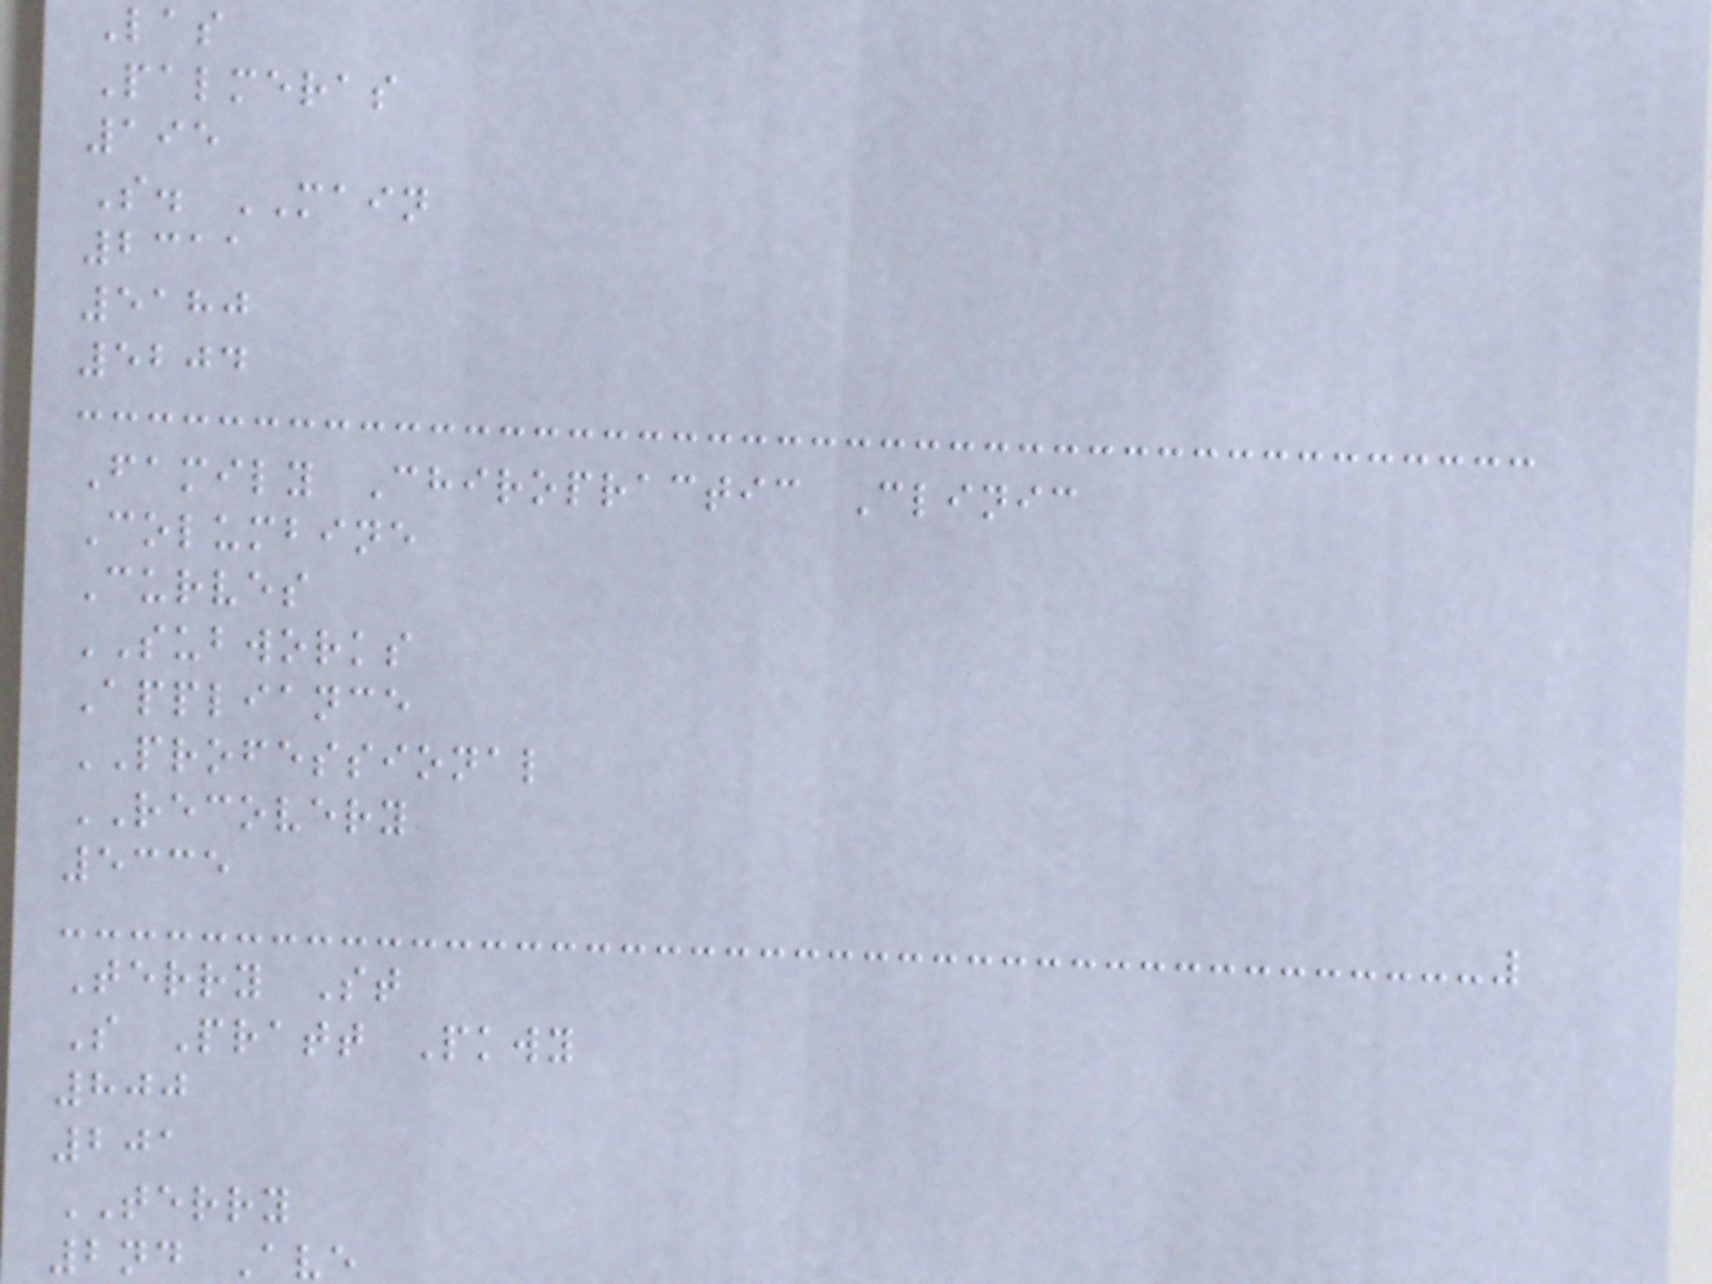Las
Palmeras
195
S. MAIN
2311
5180
5204
Family Chiropractic Clinic
Columbine
Curves
SUBWORKS
Appliance
PROFESSIONAL
RECOVERY
5335
Terry St
S Pratt Pkwy
800
201
TERRY
2nd Ave
